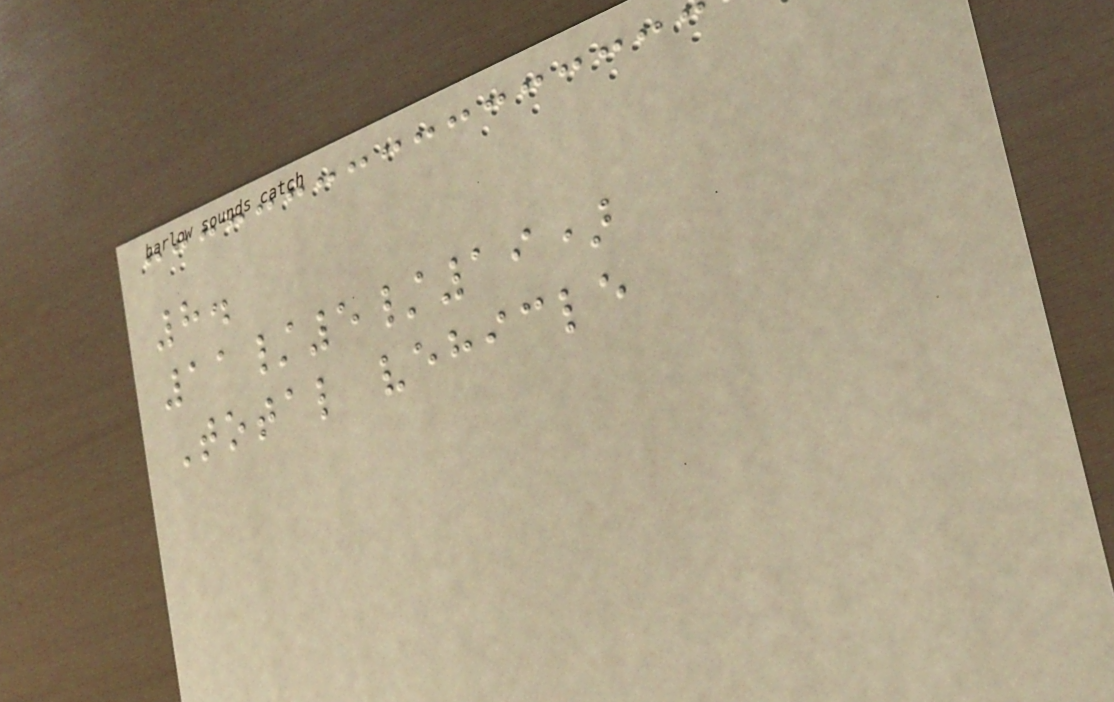8.
11/5/19)
Total vehicle
